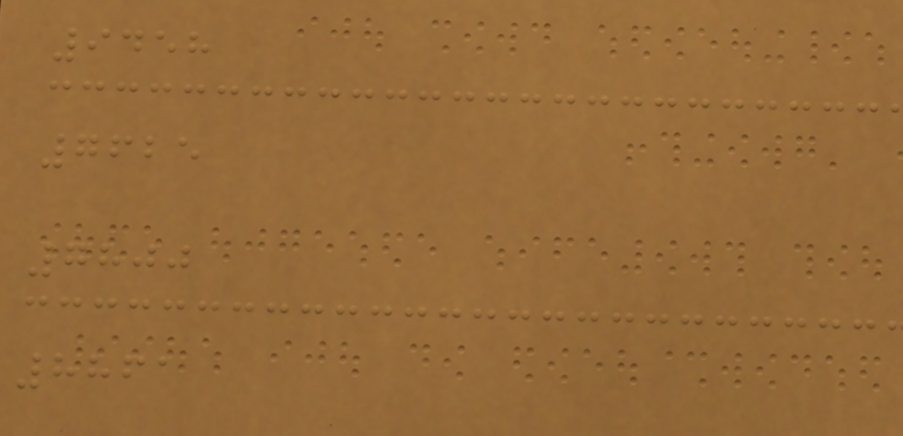9458
7625
7800
8861
